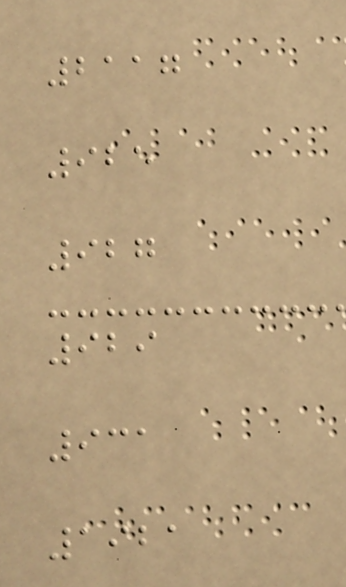2117
925
927
929
931
1921
